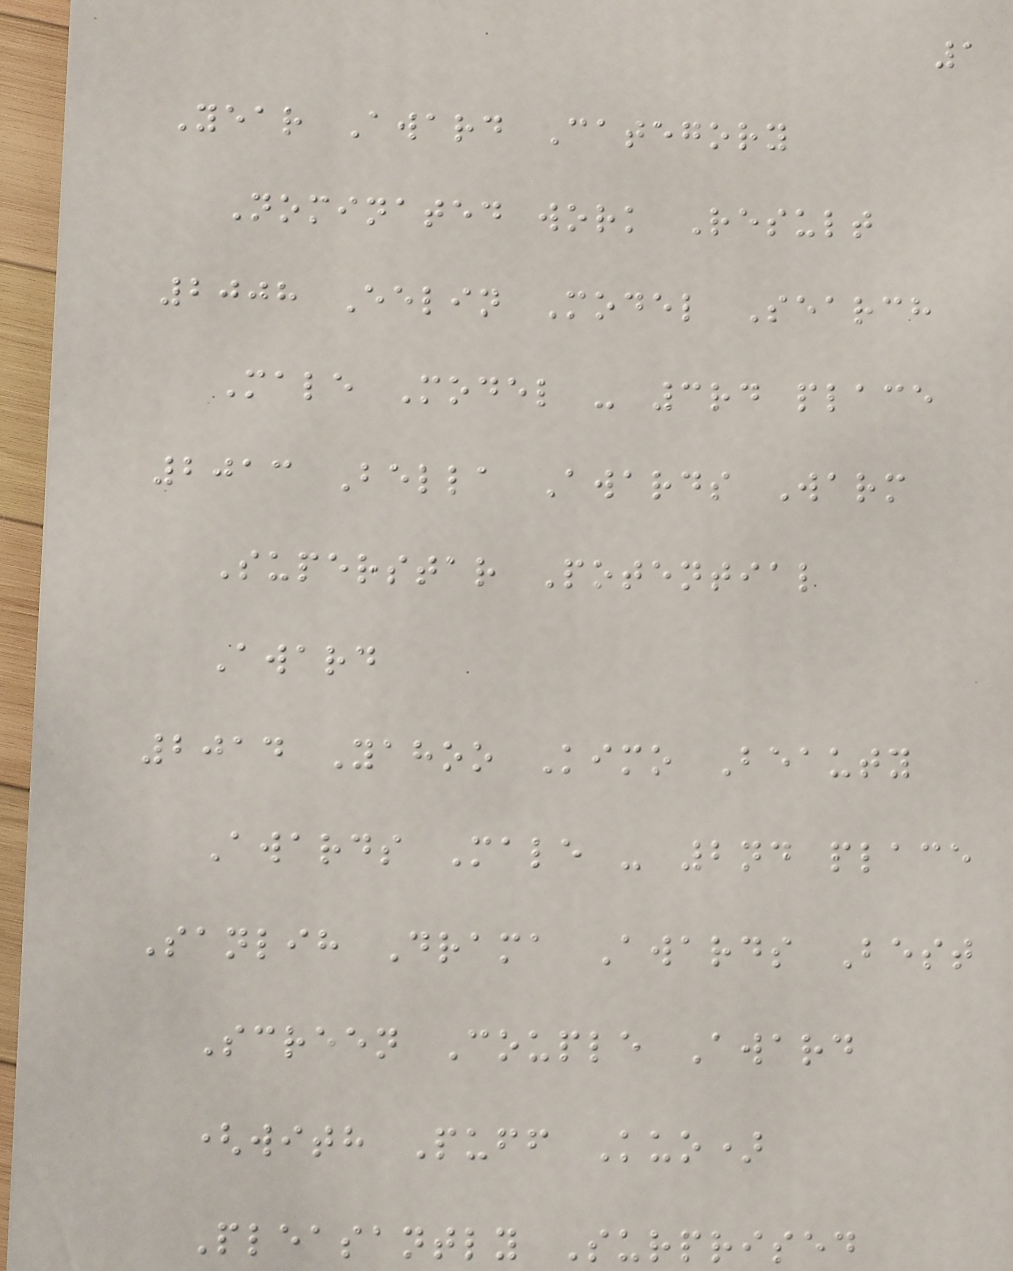1
Year Award Category
Nominated work Result
2008 Eelin Model Search
Male Model - 3rd place
2013 Bella Awards Warm
Superstar Potential
Award
2014 Yahoo Kimo Beauty
Awards Male - 2nd place
Sanlih Drama Awards Best
Screen Couple Award
(with Puff Kuo)
Pleasantly Surprised
